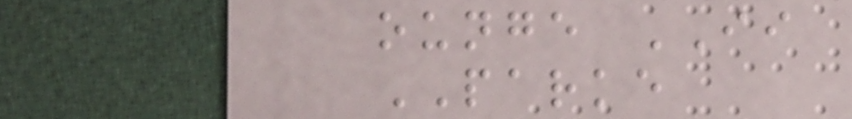ounge II
PARKE
